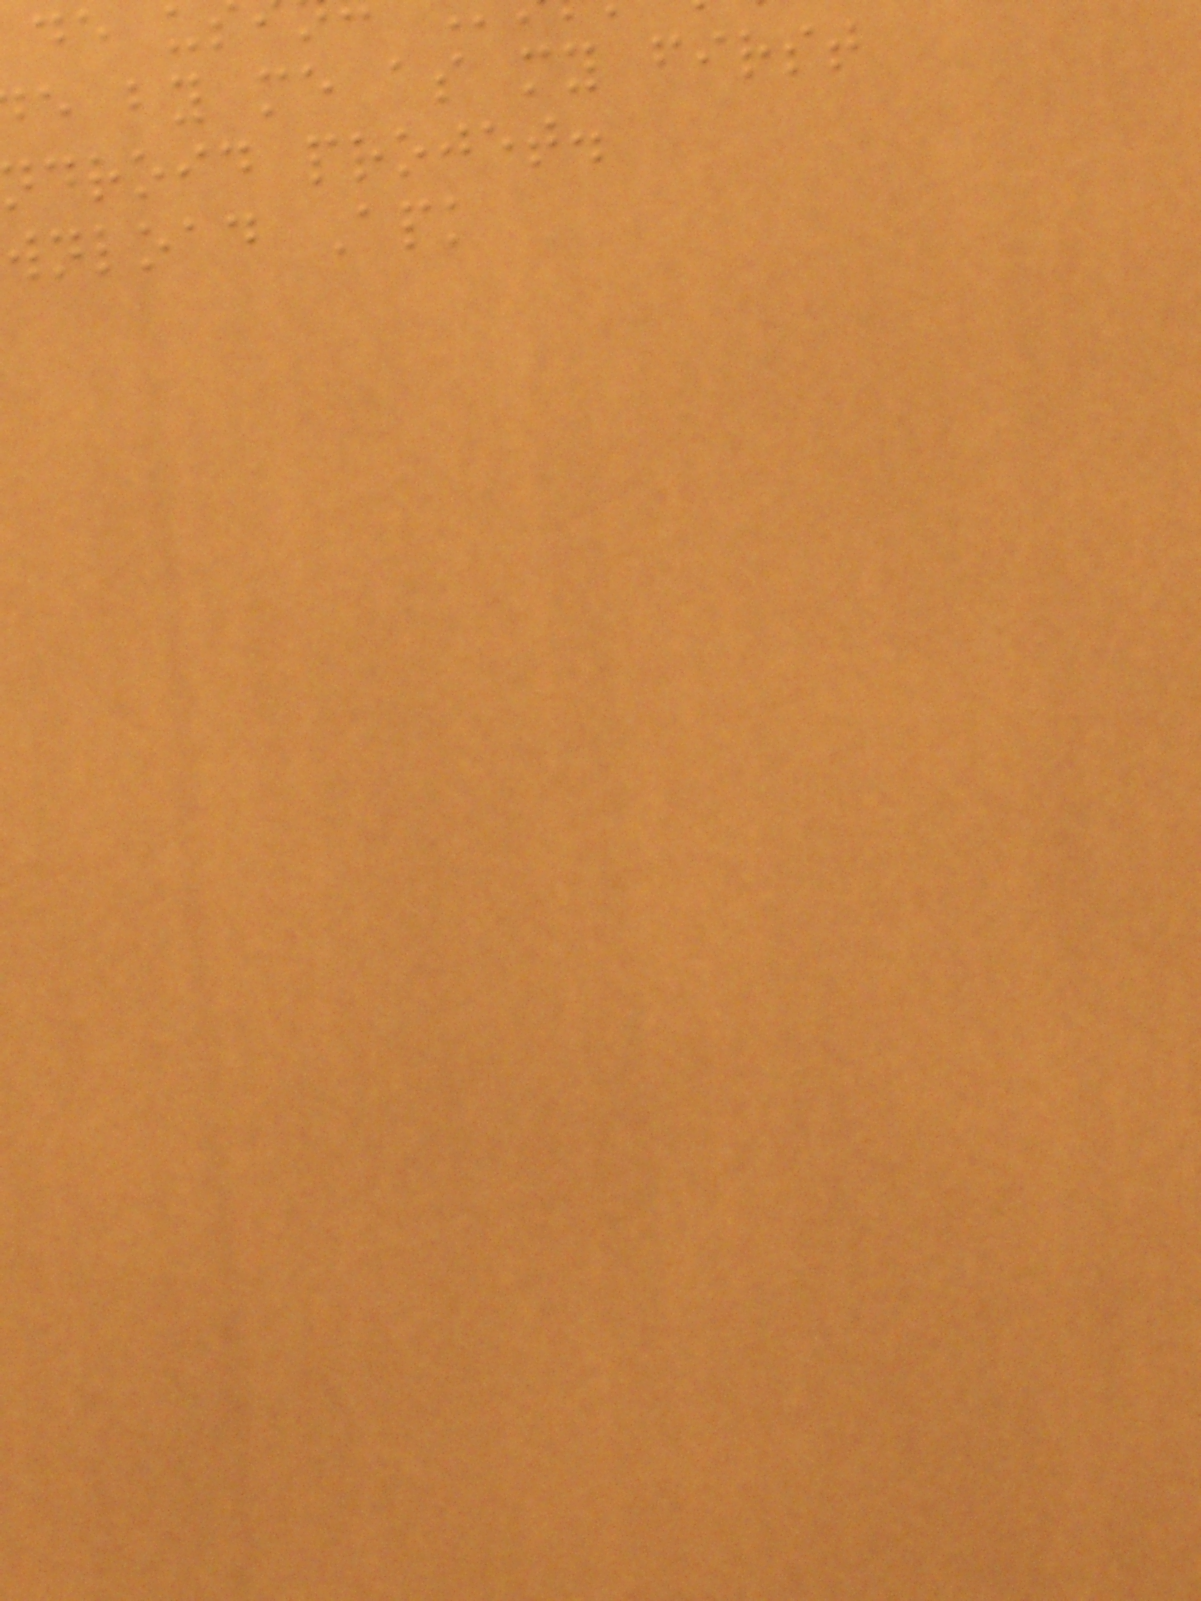e by me as my first
droid projet.
wnload Apk
